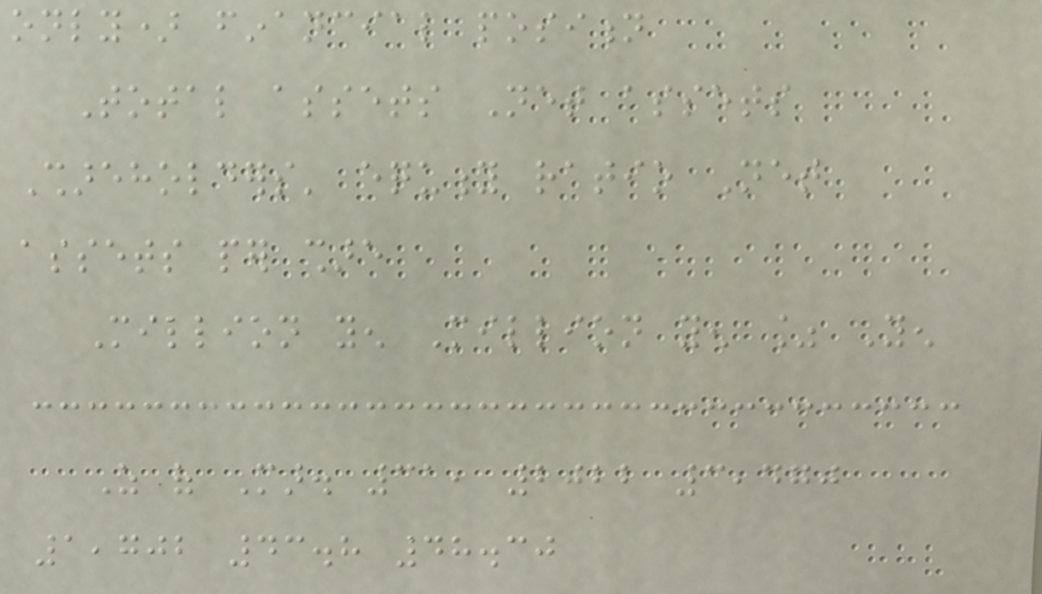only) financial position
Total assets Net assets
Shareholders' equity ratio Net
assets per share
Million yen Million yen % Yen
As of Mar. 31, 2022 3,470
1,702 43.8 48.30
